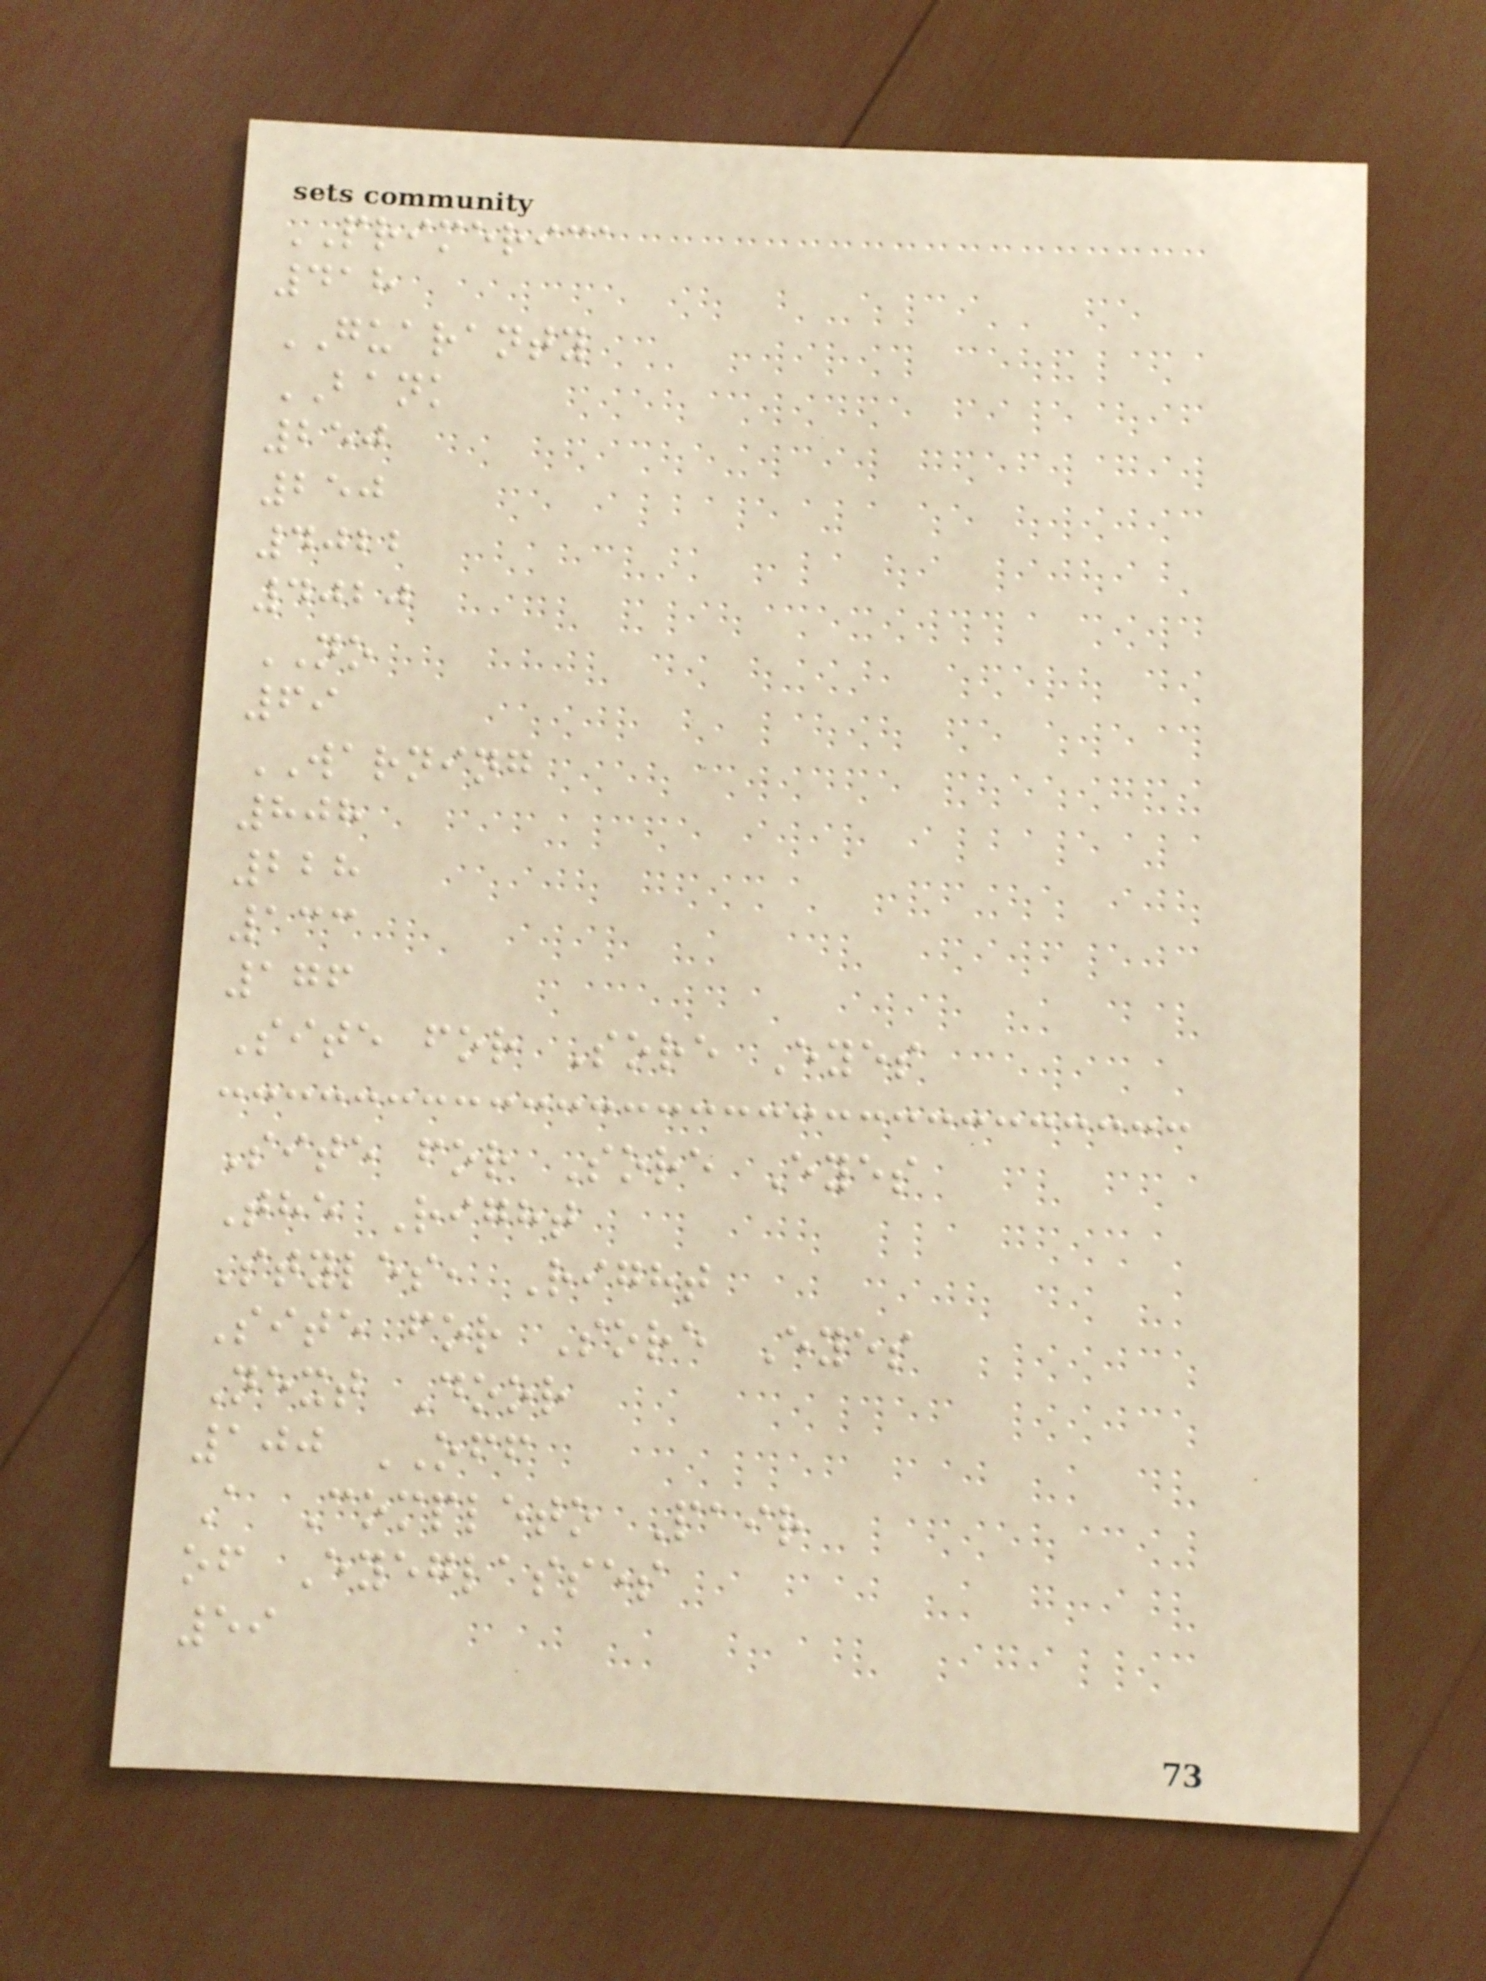PRIMERICA
418
GUARANTY
BANK
250
250
4022
4020
NO
69
WARNING
808
228
133
176
Site for Sore Eyes
Site for Sore Eyes
The Right
Styles, Right
Site for Sore Eyes
Next Door
100 OFF
A Completo Pair
of Eyeglasses
59
